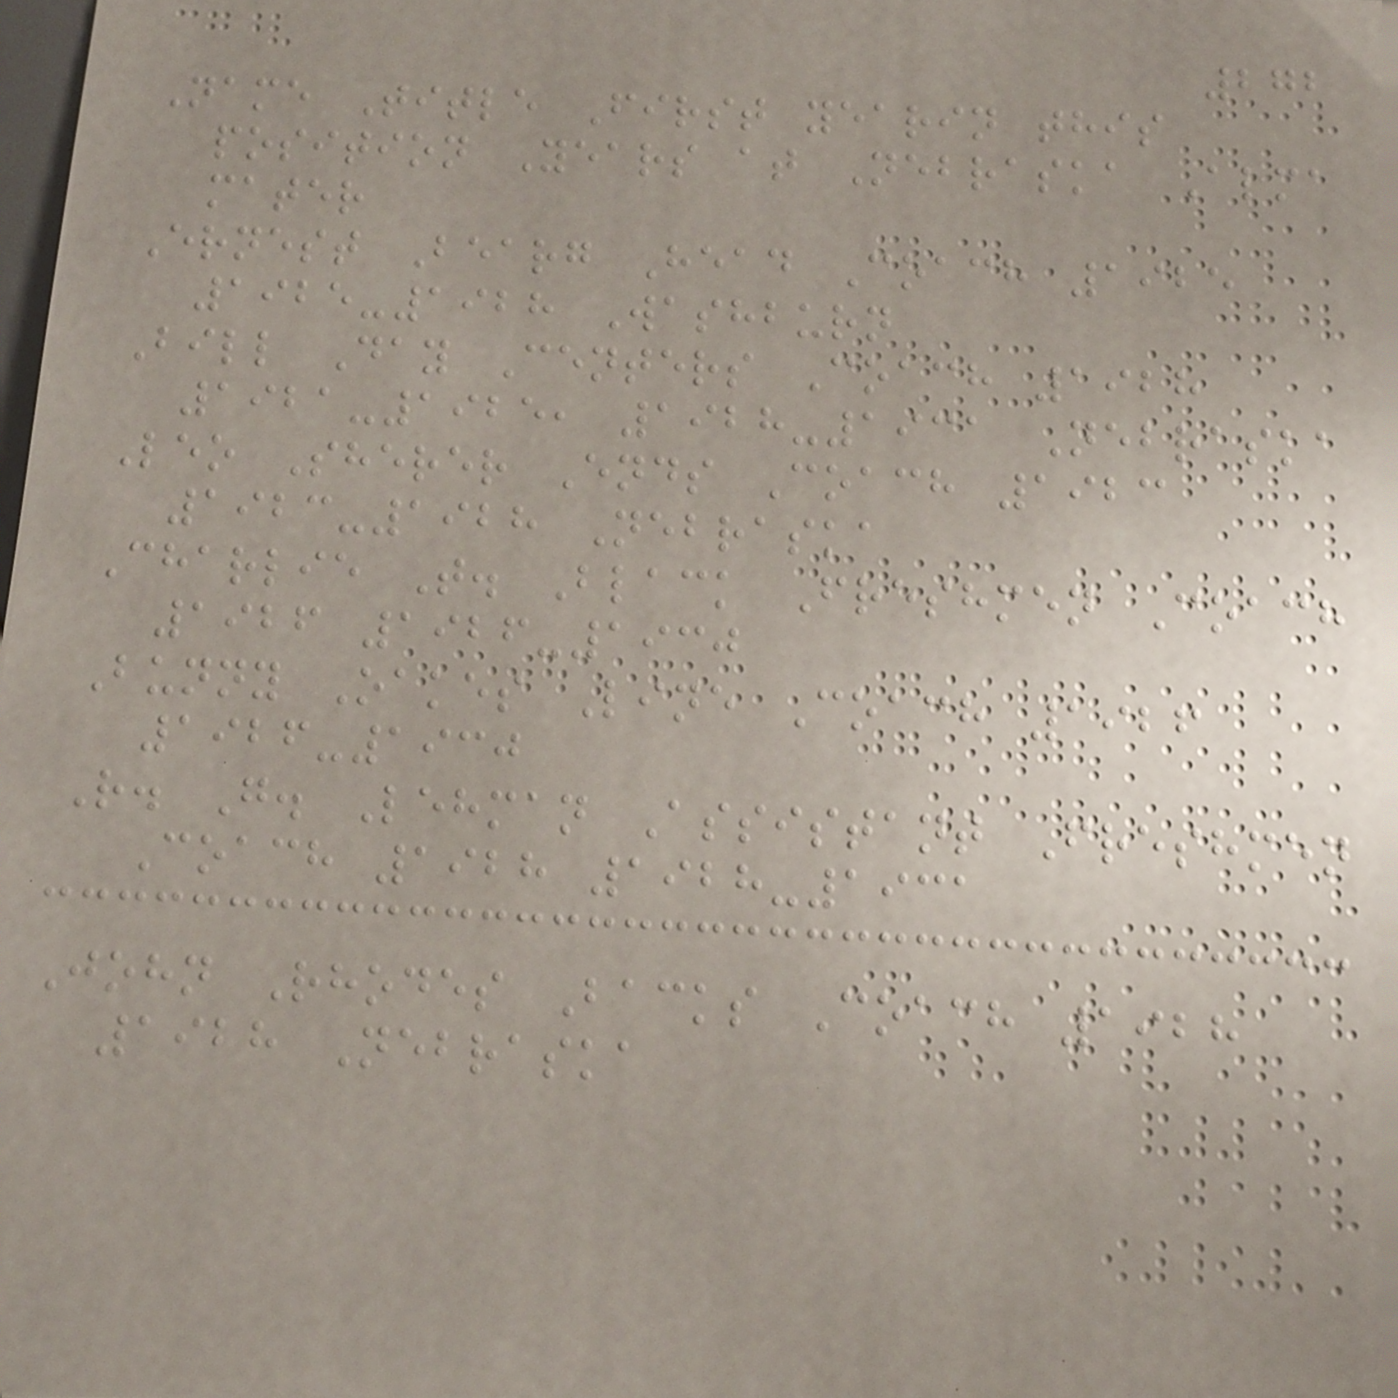272
Name Title First yearin this
position Years at Nebraska Alma
mater
Ernest Bearg Head Coach 1925
1925-1928 Washburn
Bill Day Centers Coach 1928
1921-1925, 1928-1931 Nebraska
Leo Sherer Ends Coach 1923
1923-1928 Nebraska
Charlie T. Black Freshmen Coach
1926 1926-1930
Bunny Oakes Line Coach 1926
1926-1930
R. G. Lehman Assistant Freshmen
Coach 1928 1928-1931
John Rhodes Backs Coach 1928
1928 Nebraska
